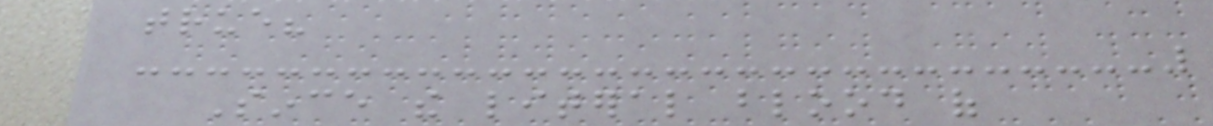true?
Since the literal blood of
